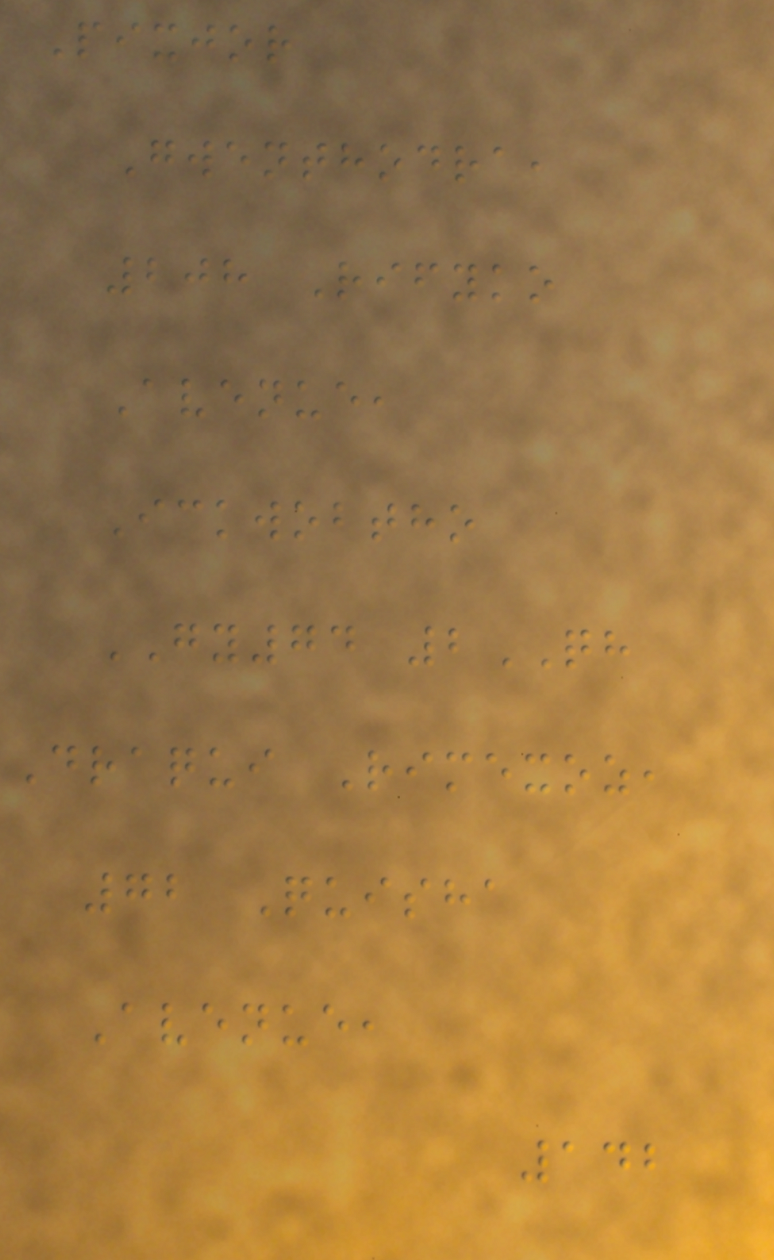Pixjor
Gwenthodra,
208 Rifyko
Avenue,
Ickwobtho
GY74 2QH
Draqui Rimexoz,
72 Quisha
Avenue,
142
